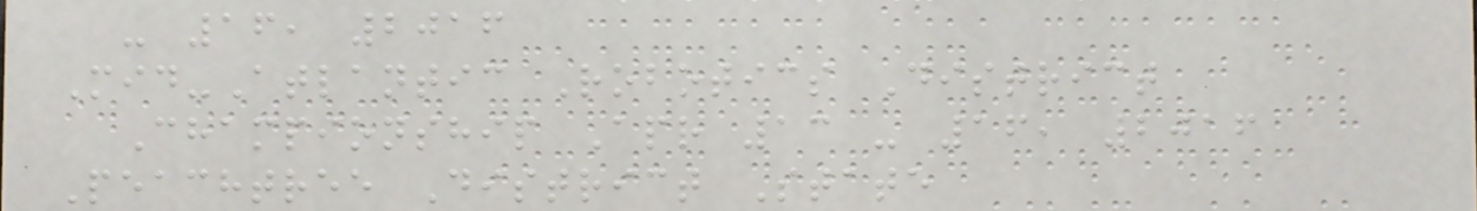- 16, 2016
Mid-Atlantic Robotics District
Championship Apr 13 - 16, 2016
Peachtree District State
